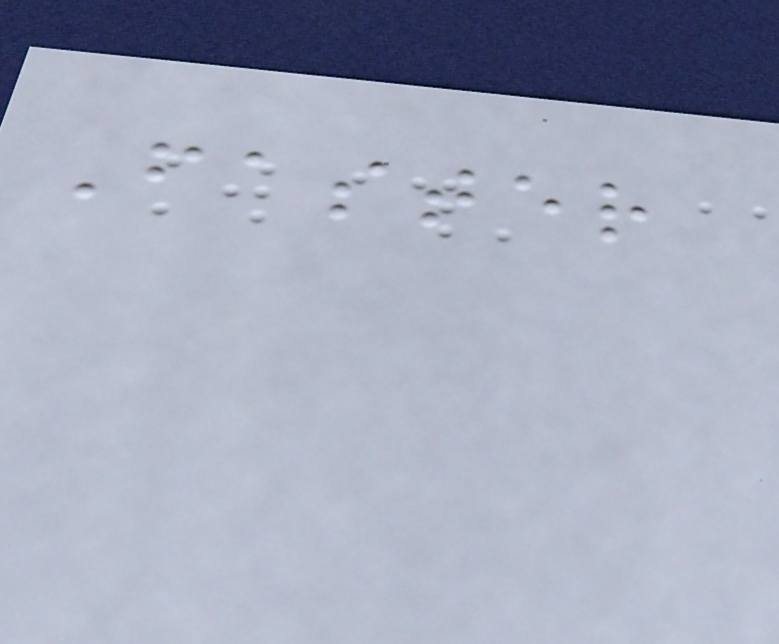Faster
